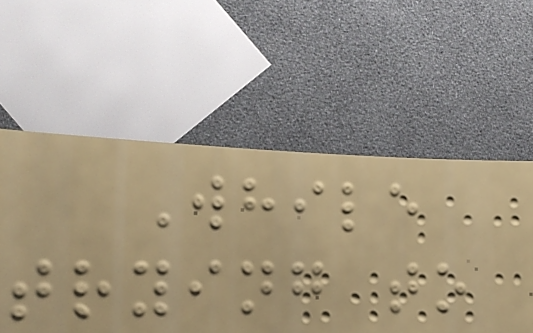While
trying to
